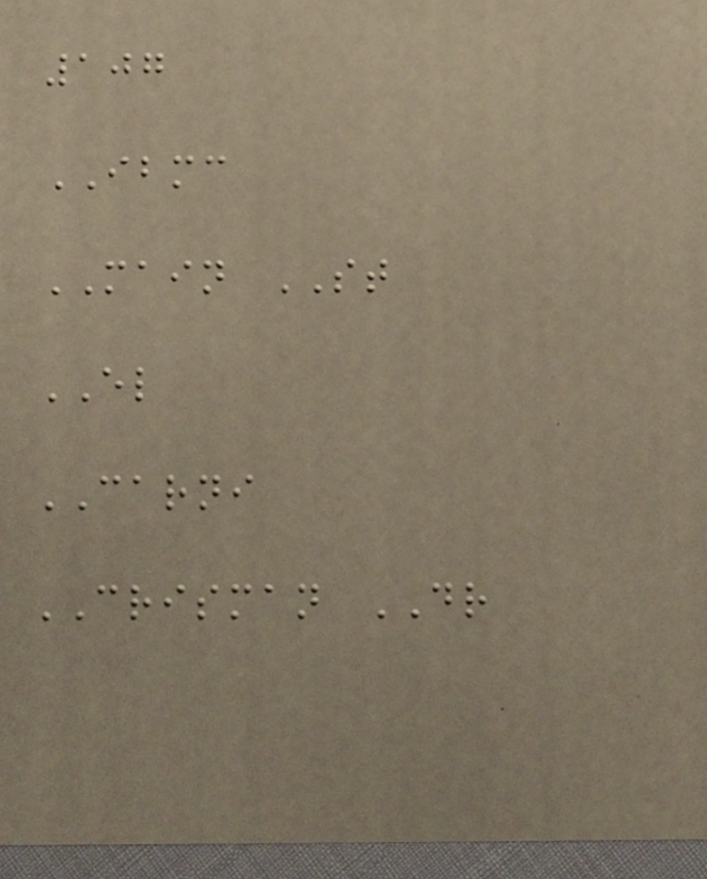107
IBMC
MAIN ST
EL
CARNI
CRISMAN DR
